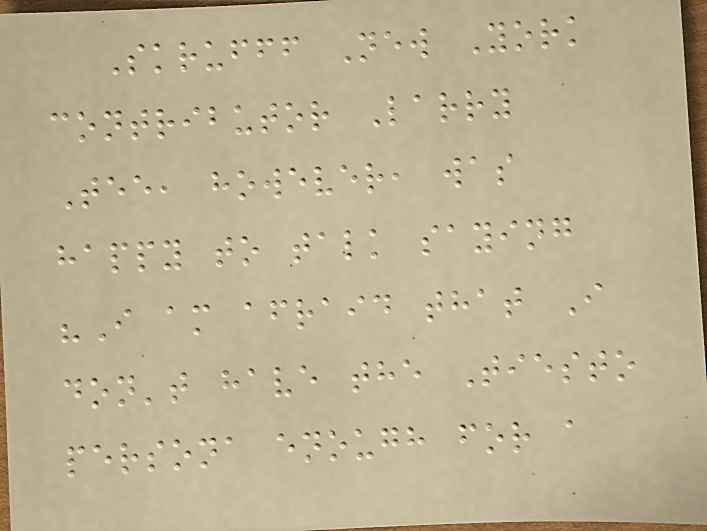Skrufff New York
contributor Larry
Tee, however, was
happy to talk saying
"I am afraid that I
don't have the Tiesto
persona enough for a
